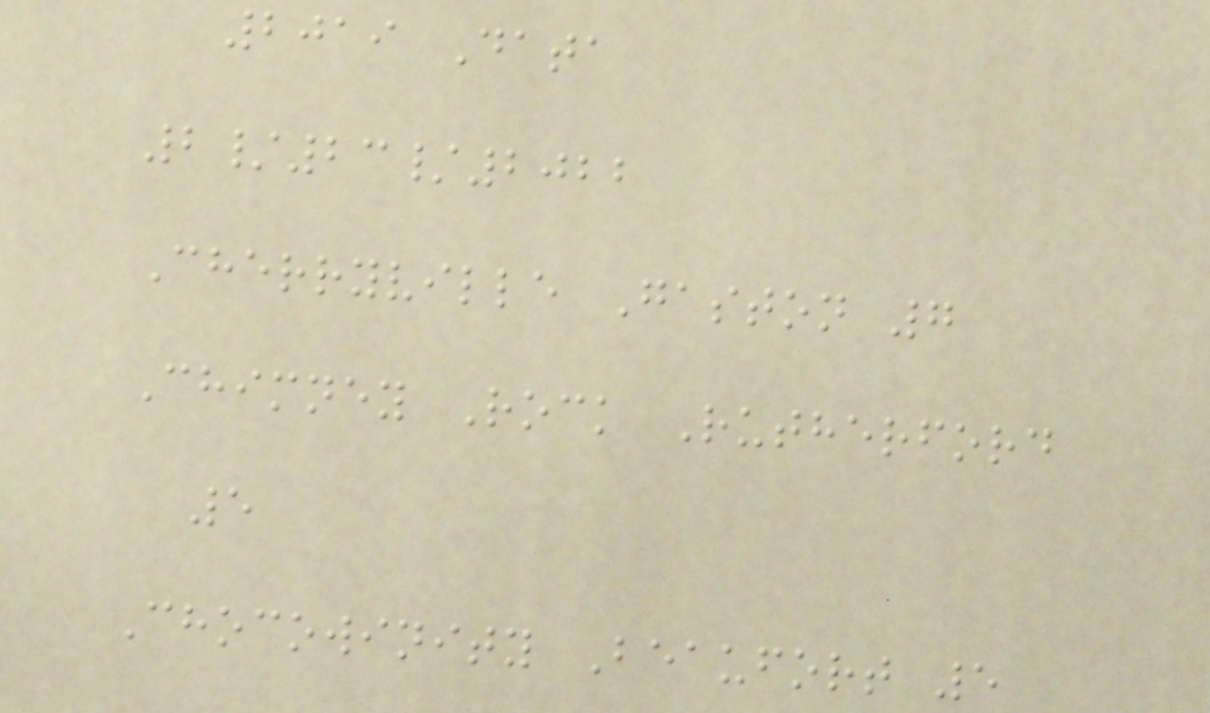2019 Data
2/23/2022
Cherryville Gaston 7
Chimney Rock Rutherford
5
Chocowinity Beaufort 5
